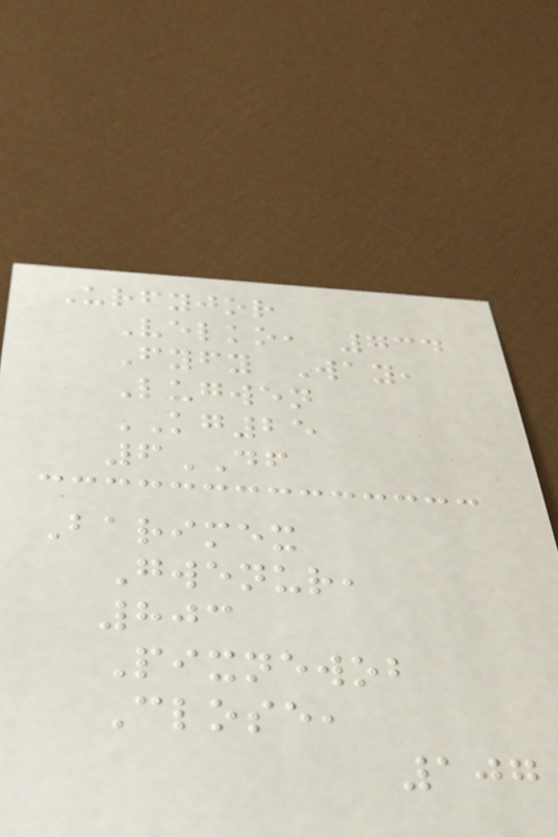Urfyjor
Velko, 734
Fyfy Way,
Lugwen
KG25
6DF
Barimex
Gwenur,
803
Pixnewob
Close,
107
